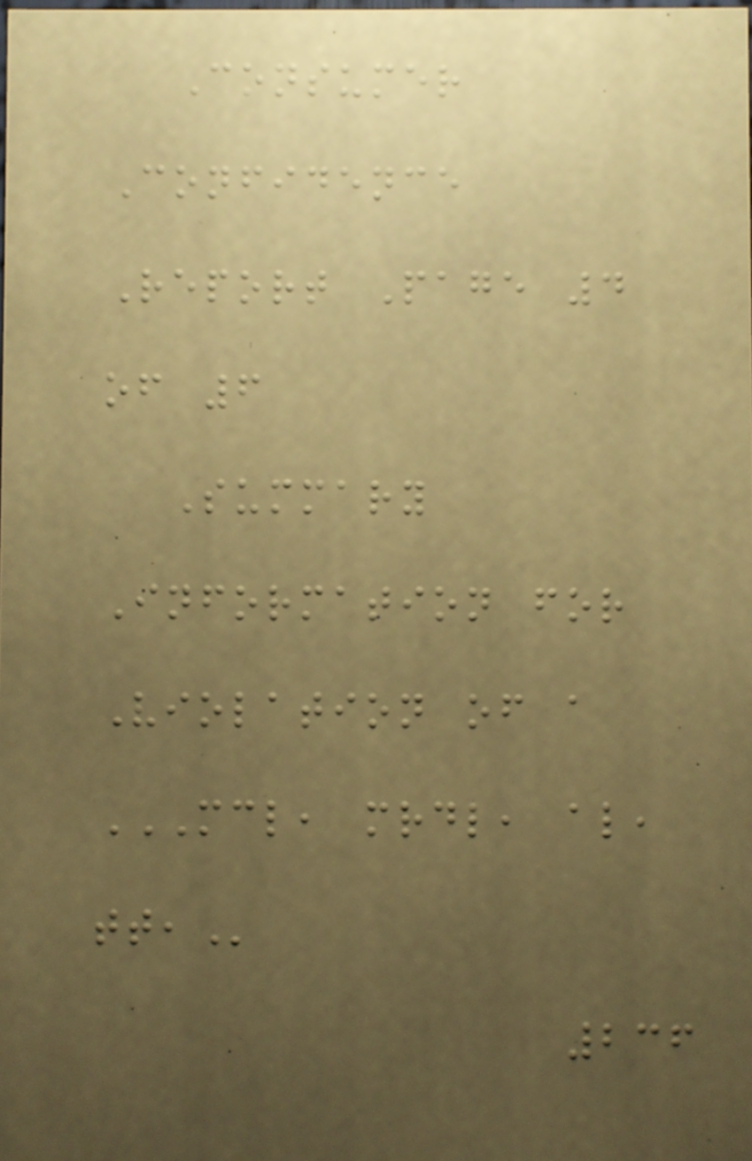Consumer
Confidence
Report Page 4
of 6
Summary
Information for
Violation of a
MCL, MRDL, AL,
TT,
236
